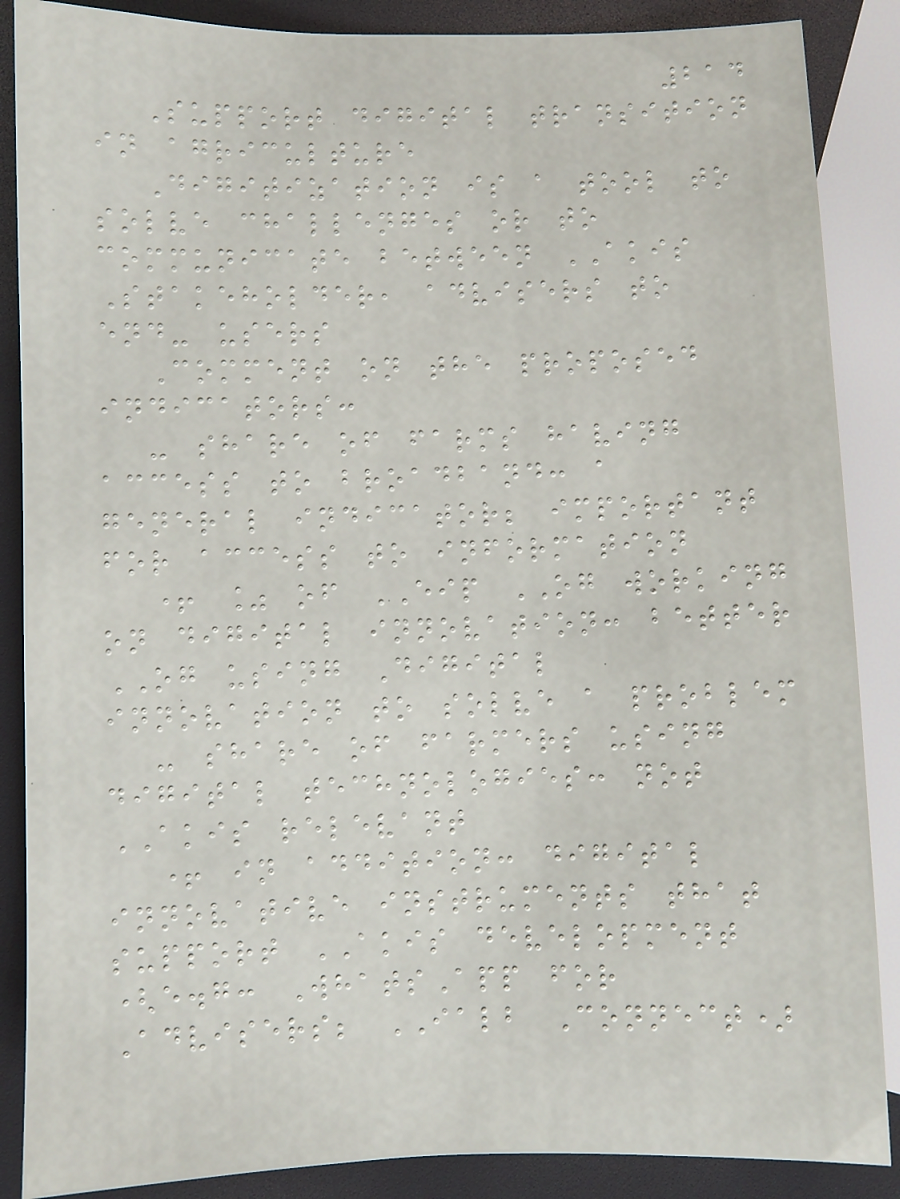214
Support digital transition
in agriculture
Digitization is a tool to
solve challenges or to
communicate between AKIS
Stakeholder, advisers to
end- users
Comment on the proposed
indicators:
- share of farms having
access to broadband: a
general indicator; important
for access to information
+ % of EIP OG working
on digital innovation: better
OG using Digital
innovation to solve a problem
- share of farmers using
digital technologies: not
AKIS relevant
+ in addition: digital
innovative instruments that
support AKIS development
(e.g: WhatsApp for
Advisers; IALB Connect)
